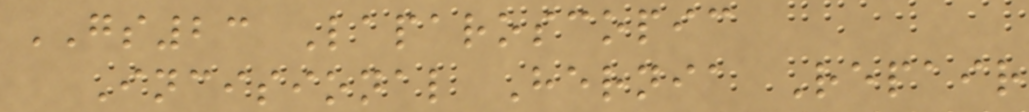GS23 Laparoscopic
Incisional Hernia Repair
